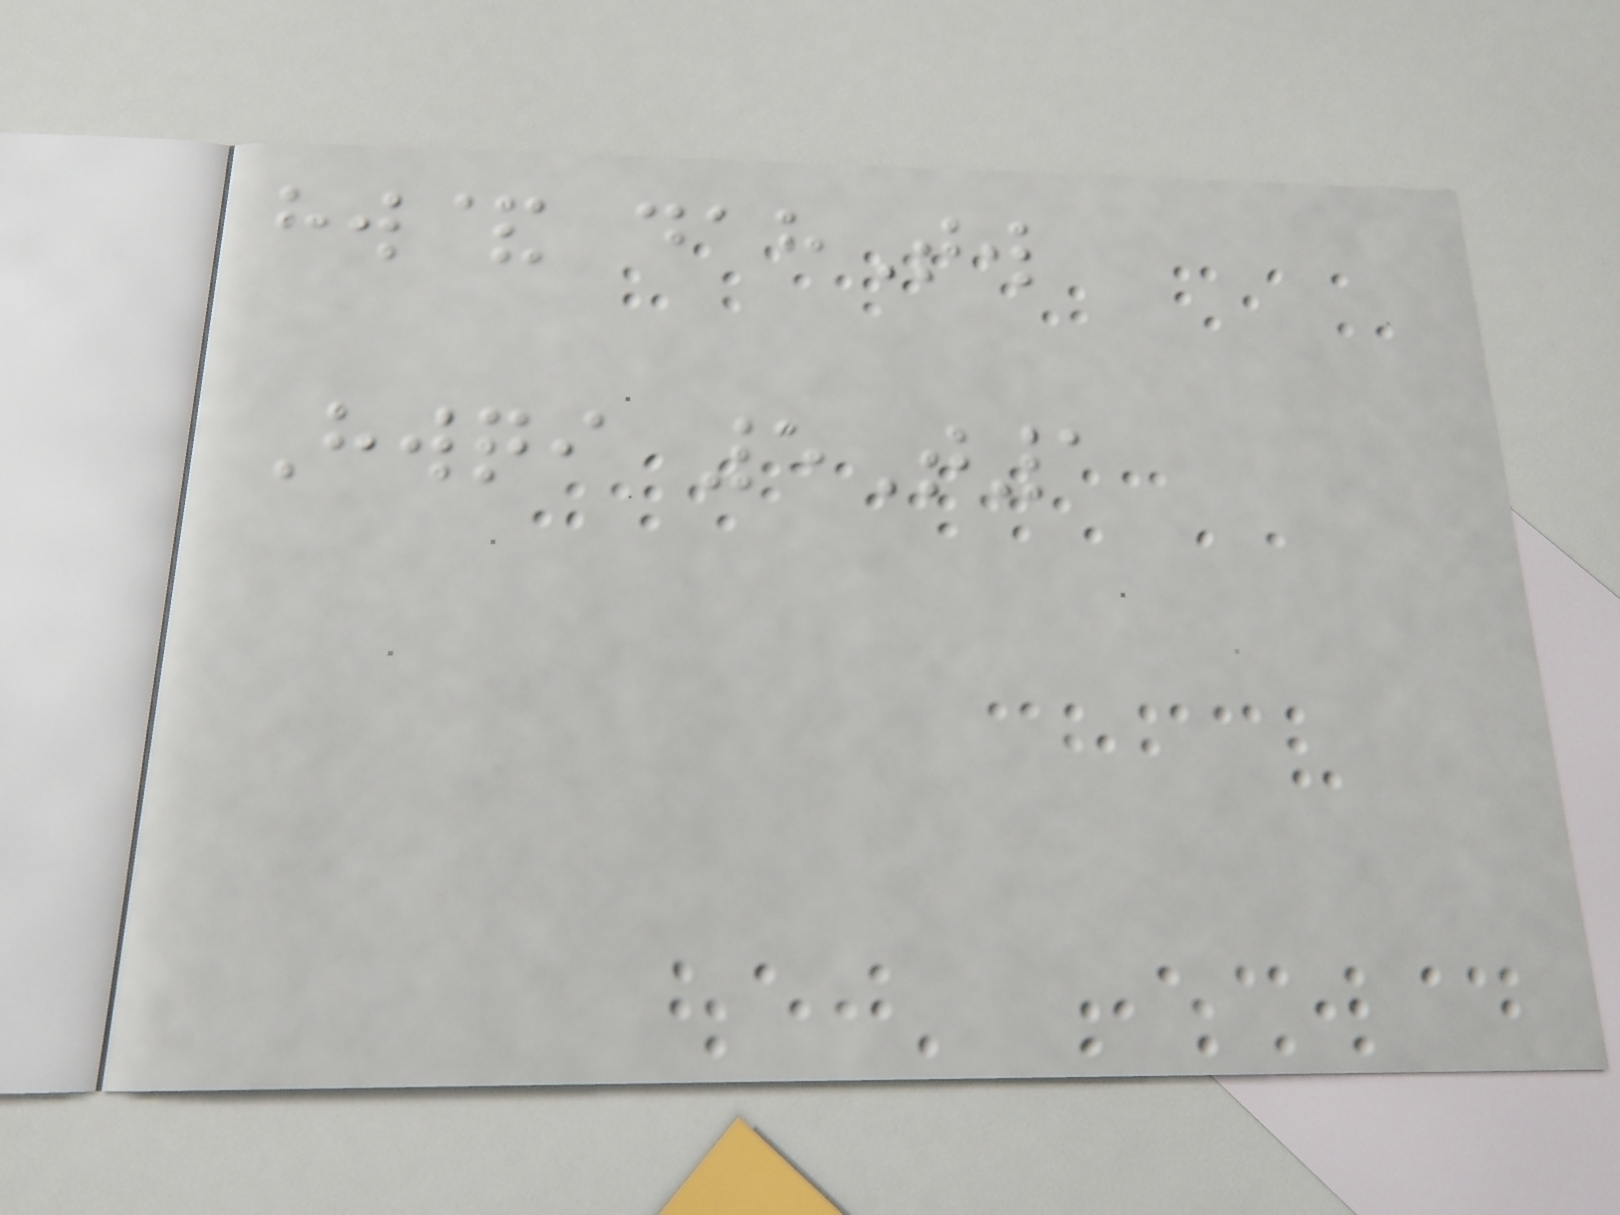hw& dahTw
Hwqi 5T1
